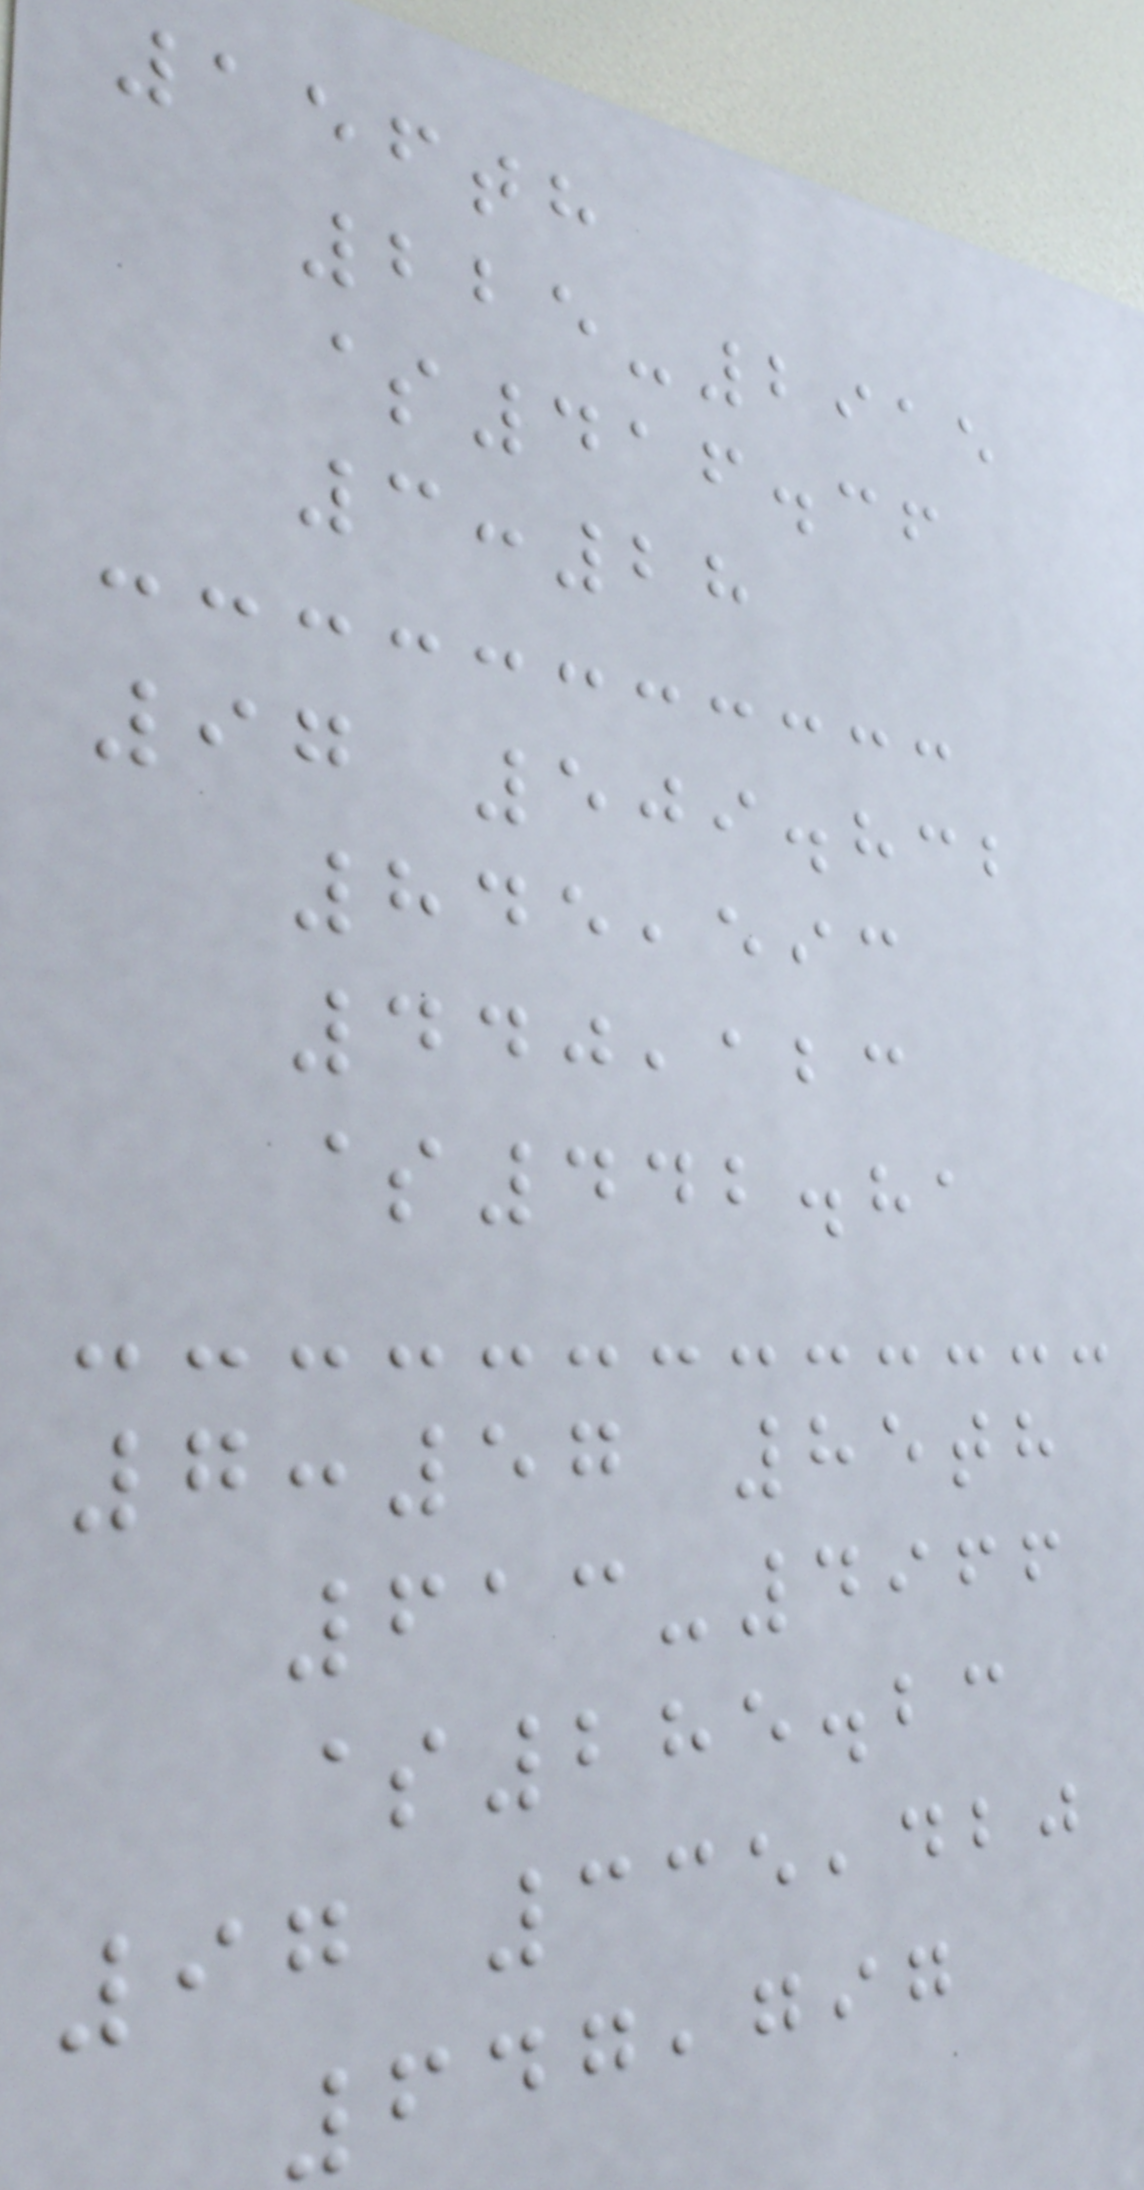156th
225-2915
$416.36
3:28
97 509.832
845,593
440,123
$442.81
7:57 85th
613-4966
$285.23
97 335,420
647,797
